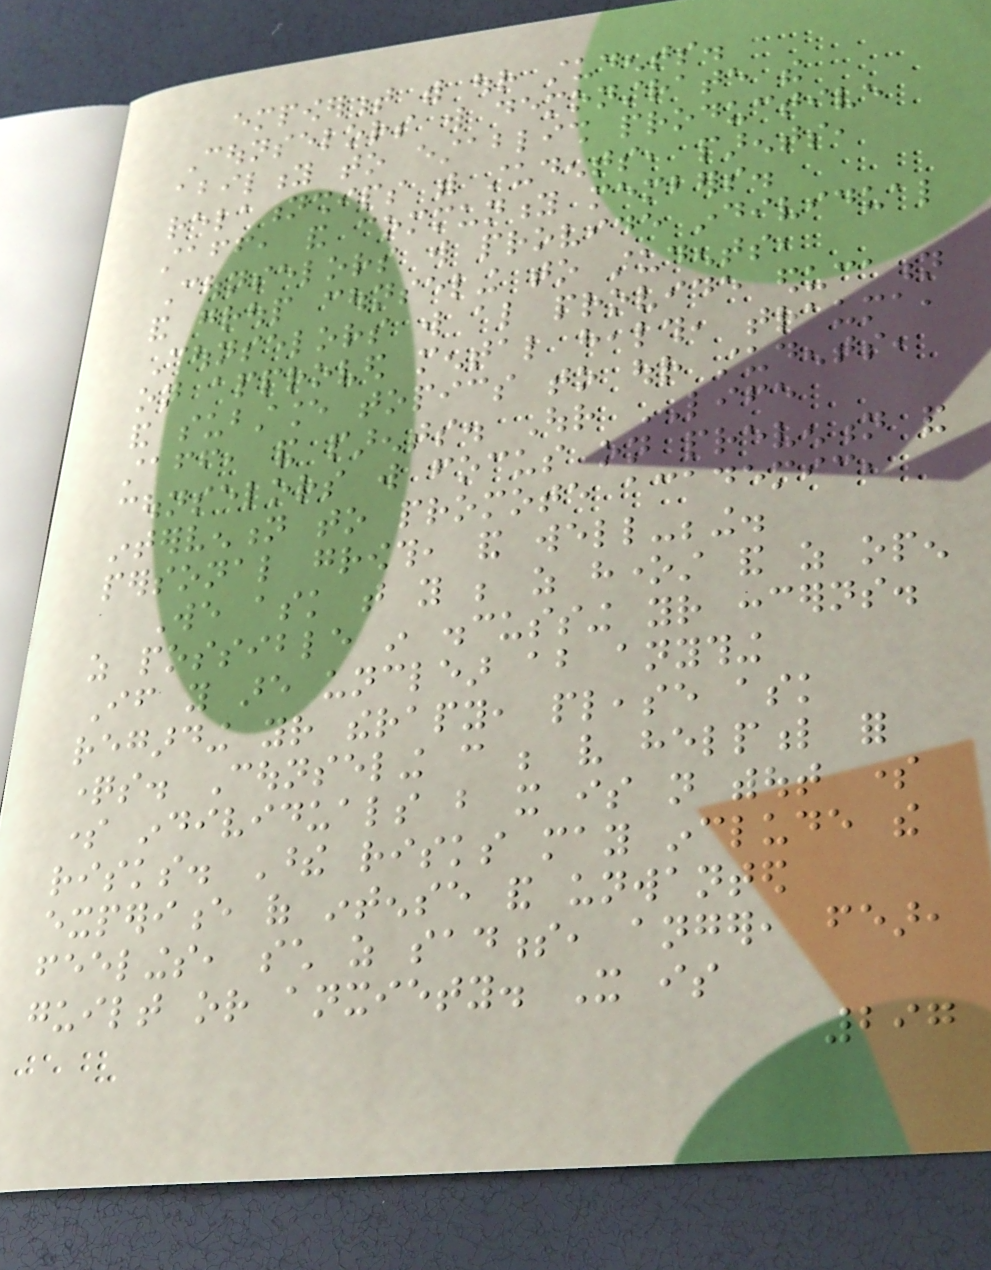empowerment with our students.
Counselors will demonstrate the
ability to establish productive
relationships with students, parents,
staff, and community members.
Counselors will provide individual
and group counseling to students,
Counselors will also provide education
on approved mental health, trauma,
and substance topics to our students,
staff, and parents. Our LIFE
counselors will focus on prevention and
intervention to promote academic,
personal growth, and well-being.
We ask that you be as honest and as open
as possible in discussing your concerns.
If you are unclear about anything
regarding your therapy, please ask
questions. Counseling can be very helpful for
some individuals but it is not without some
risks. These risks may include the
experience of intense and unwanted
feelings, such as sadness, anger, fear,
guilt or anxiety. It is
297
